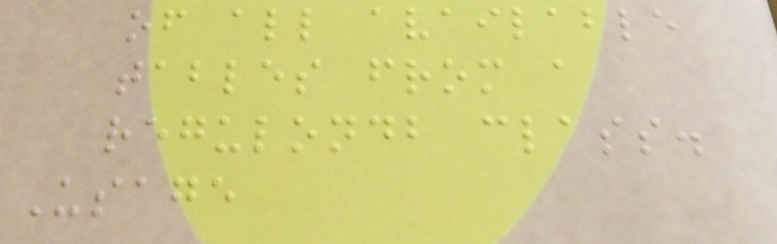of all available
tables from a
regulondb class.
Usage
